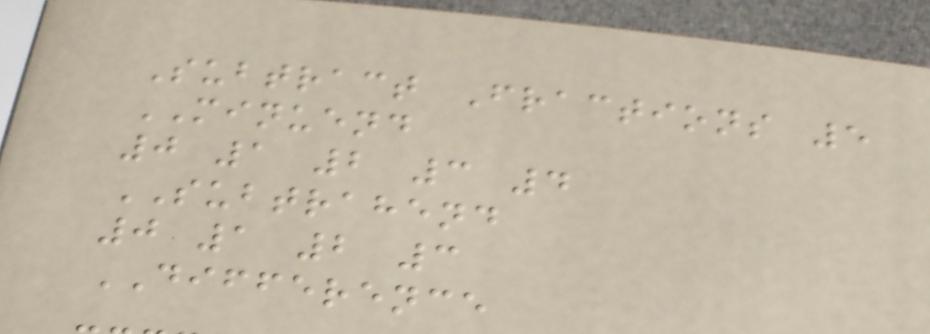Subtract Fractions 5
MINUEND
0 1 2 3 4
SUBTRAHEND
0 1 2 3
DIFFERENCE
